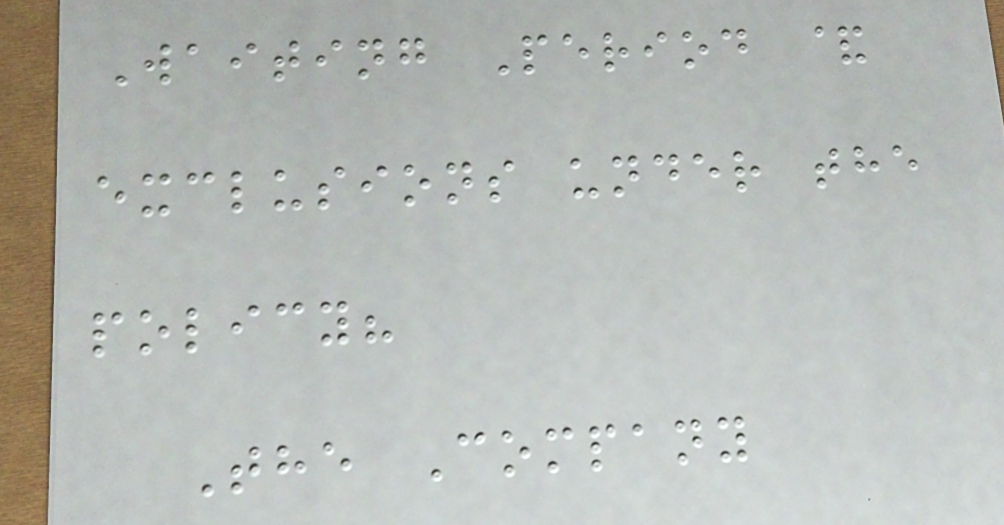Waiting Period &
exclusions under the
policy?
The Company
